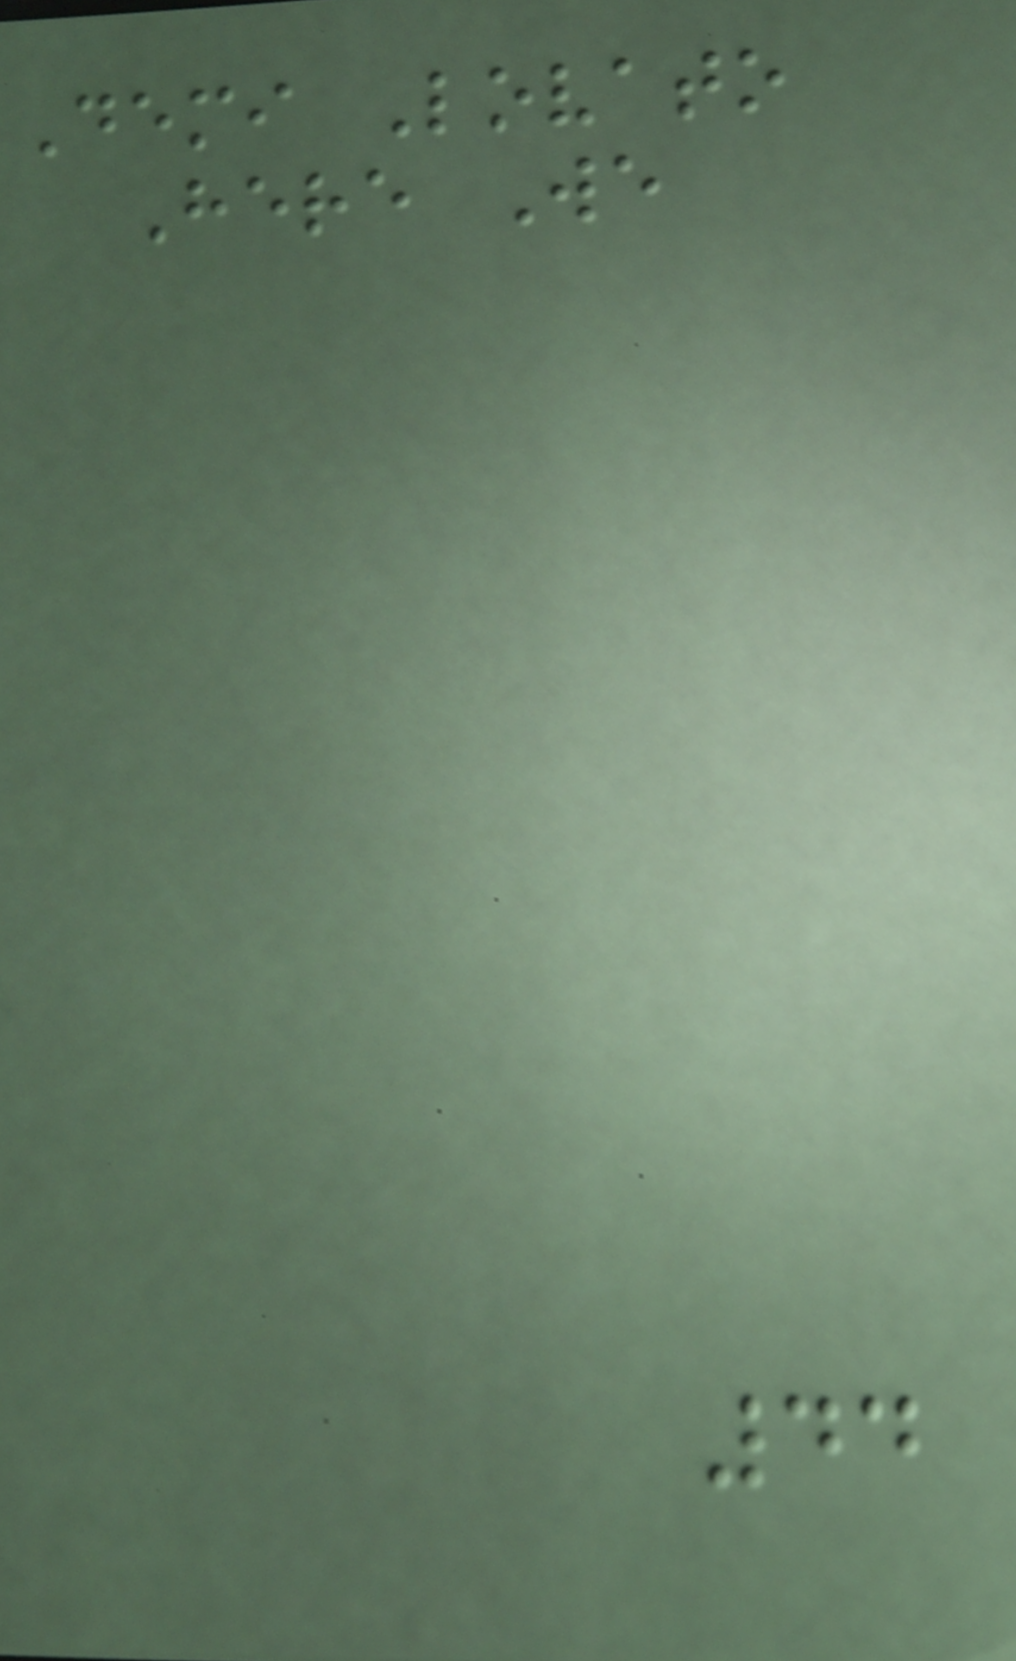Demi Lovato
Here We
44
